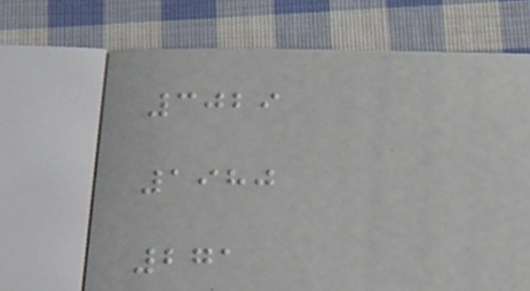3029
1980
271
